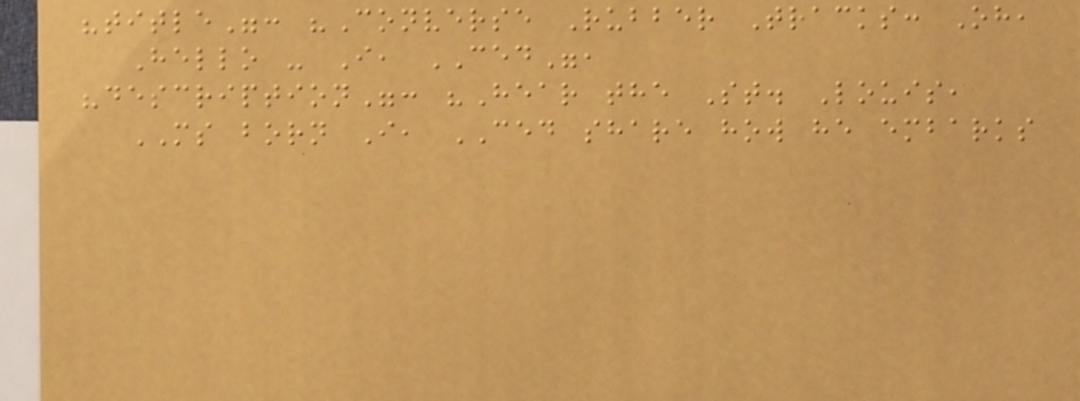"title": "Converse Rubber Tracks: Oh,
Hello - I, CED",
"description": "Hear the St. Louis,
MS born I, CED share how he embarks
